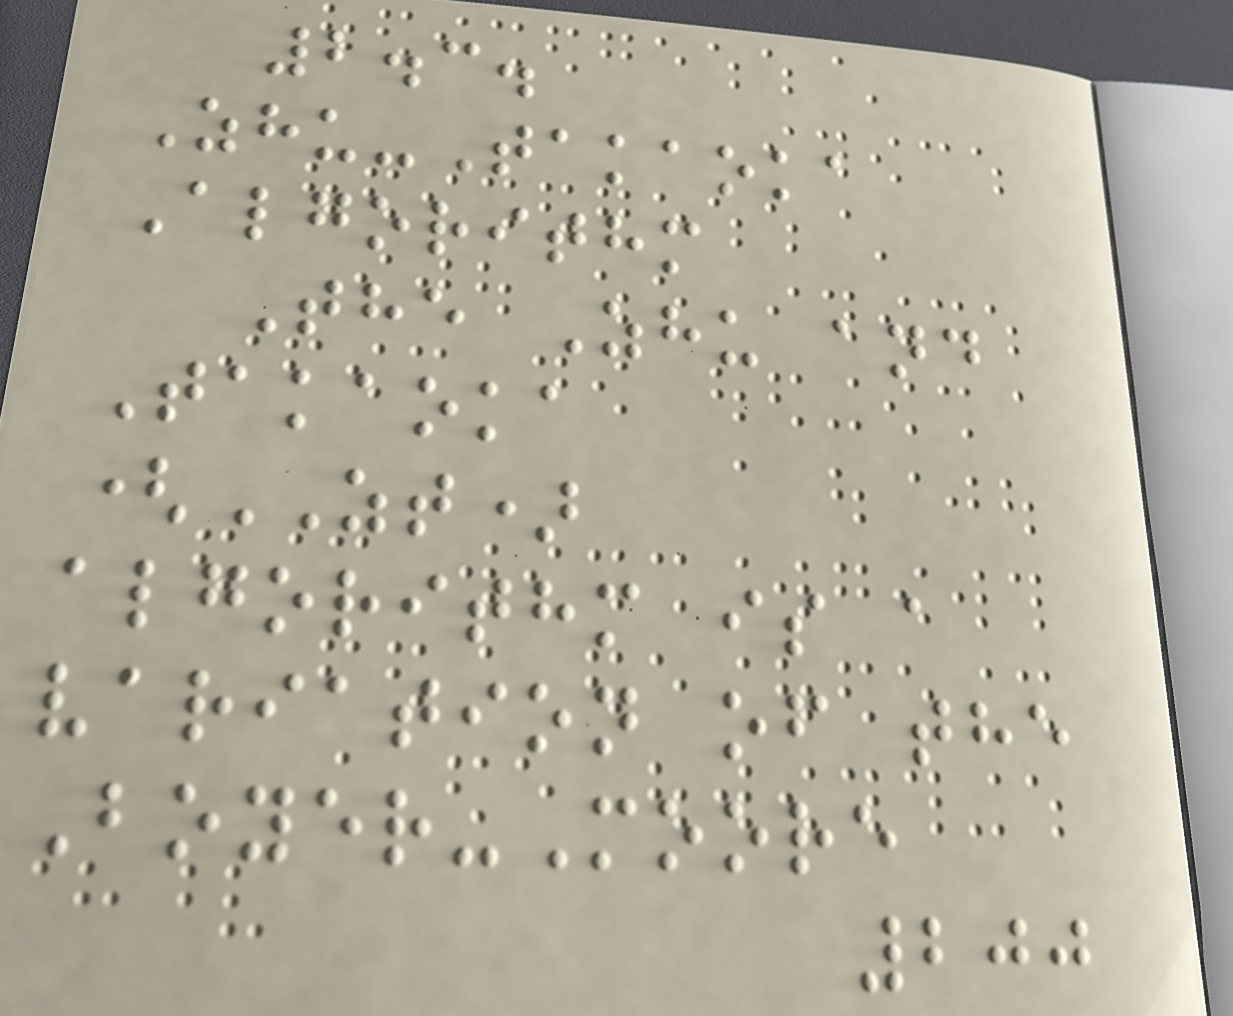2.3.
Zhu-Takaoka
Algorithm
The Zhu and
Takaoka
(ZT)
algorithm is a
variation of the
Boyer-Moore
200
